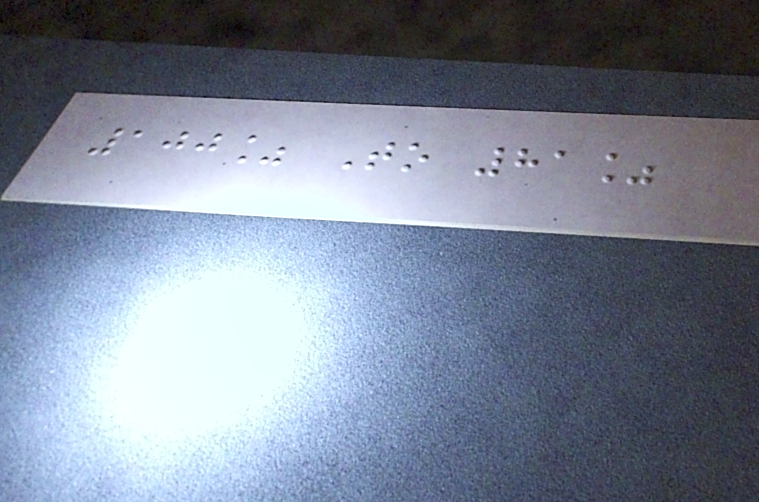100% To 81%
